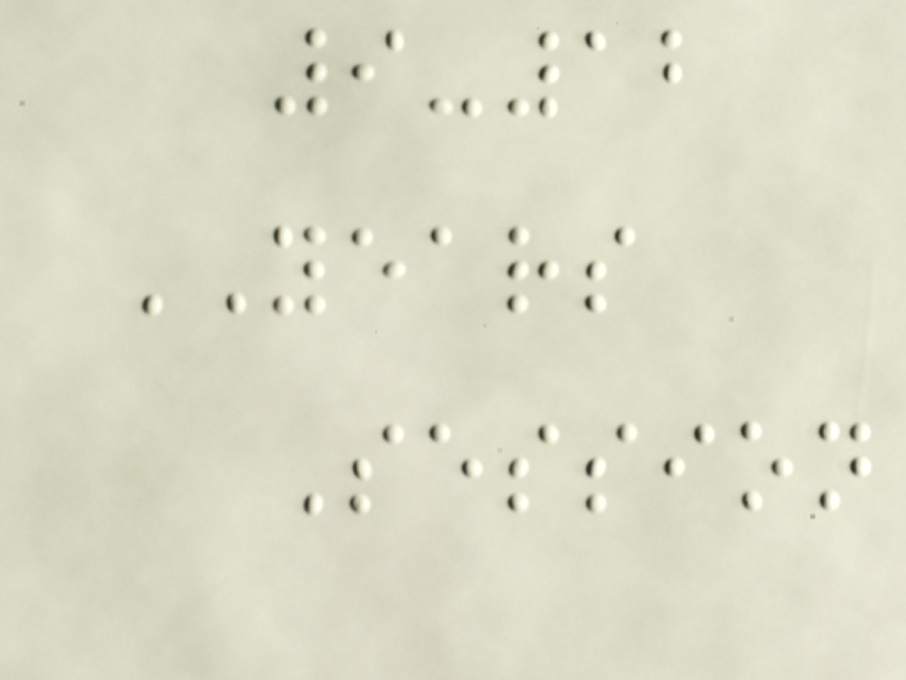9-12
YEARS
Session
